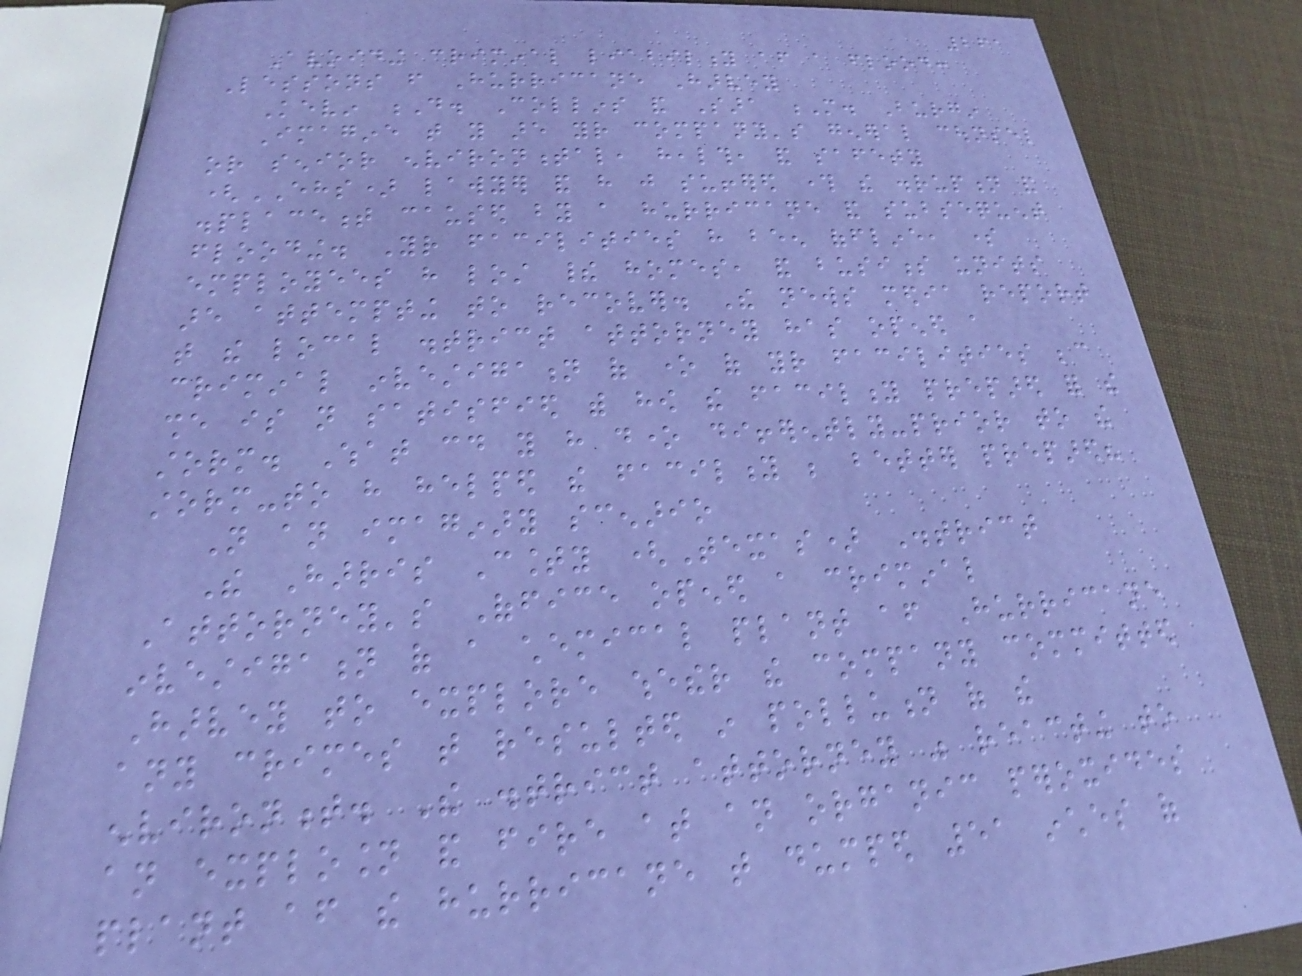261
Avoiding criminal liability after a flood:
Lessons from Hurricane Harvey
Kevin D. Collins and Sara M. Burgin
Imagine that you are your company's general counsel
or senior environmental, health, and safety
(EHS) lawyer and have just suffered through the disruption and
displacement caused by a hurricane and subsequent
flooding. Your facilities have been offline, some
employees have lost their homes, and business units
are attempting to recover. The news media report
that the local district attorney has opened a
criminal investigation of one of your facilities because
she is not satisfied with how the facility prepared for the
storm. What could you have done differently-prior to the
storm-to have helped the facility be better prepared?
Not an imaginary scenario
The Harris County (Texas) District
Attorney's Office opened a criminal
investigation of a chemical plant after Hurricane
Harvey to explore whether the company committed
any crimes that resulted in pollution of the
environment. The district attorney was reacting to
an explosion and fire at an organic peroxides
plant after the hurricane that dumped 51 inches of
